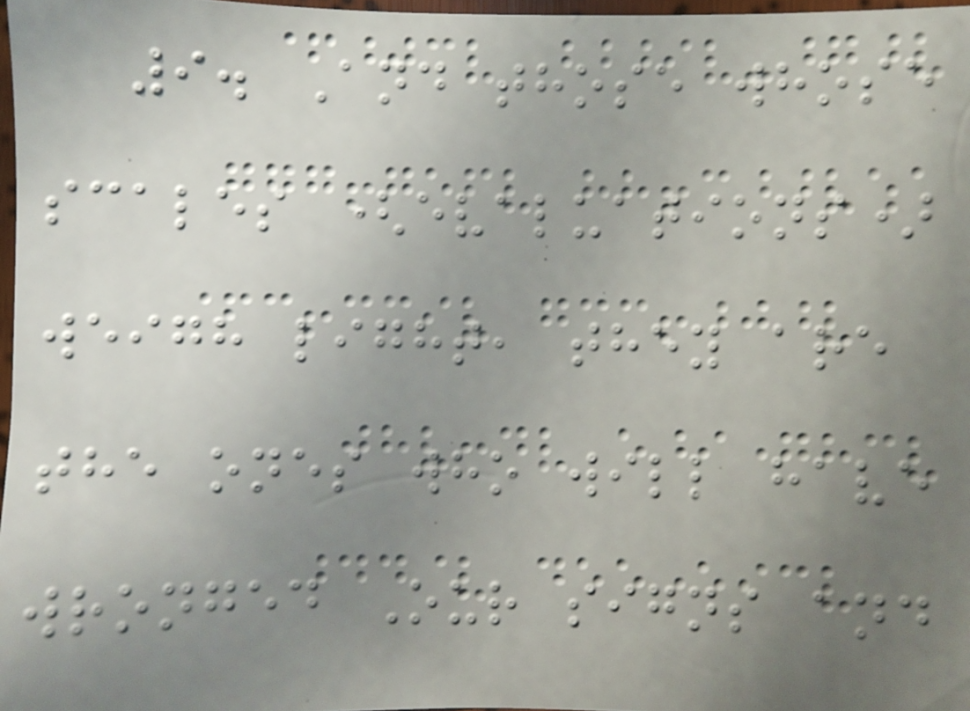9. And those whose
scales (evaluations)
weigh light, they are
the ones who will have
wronged Our signs and
